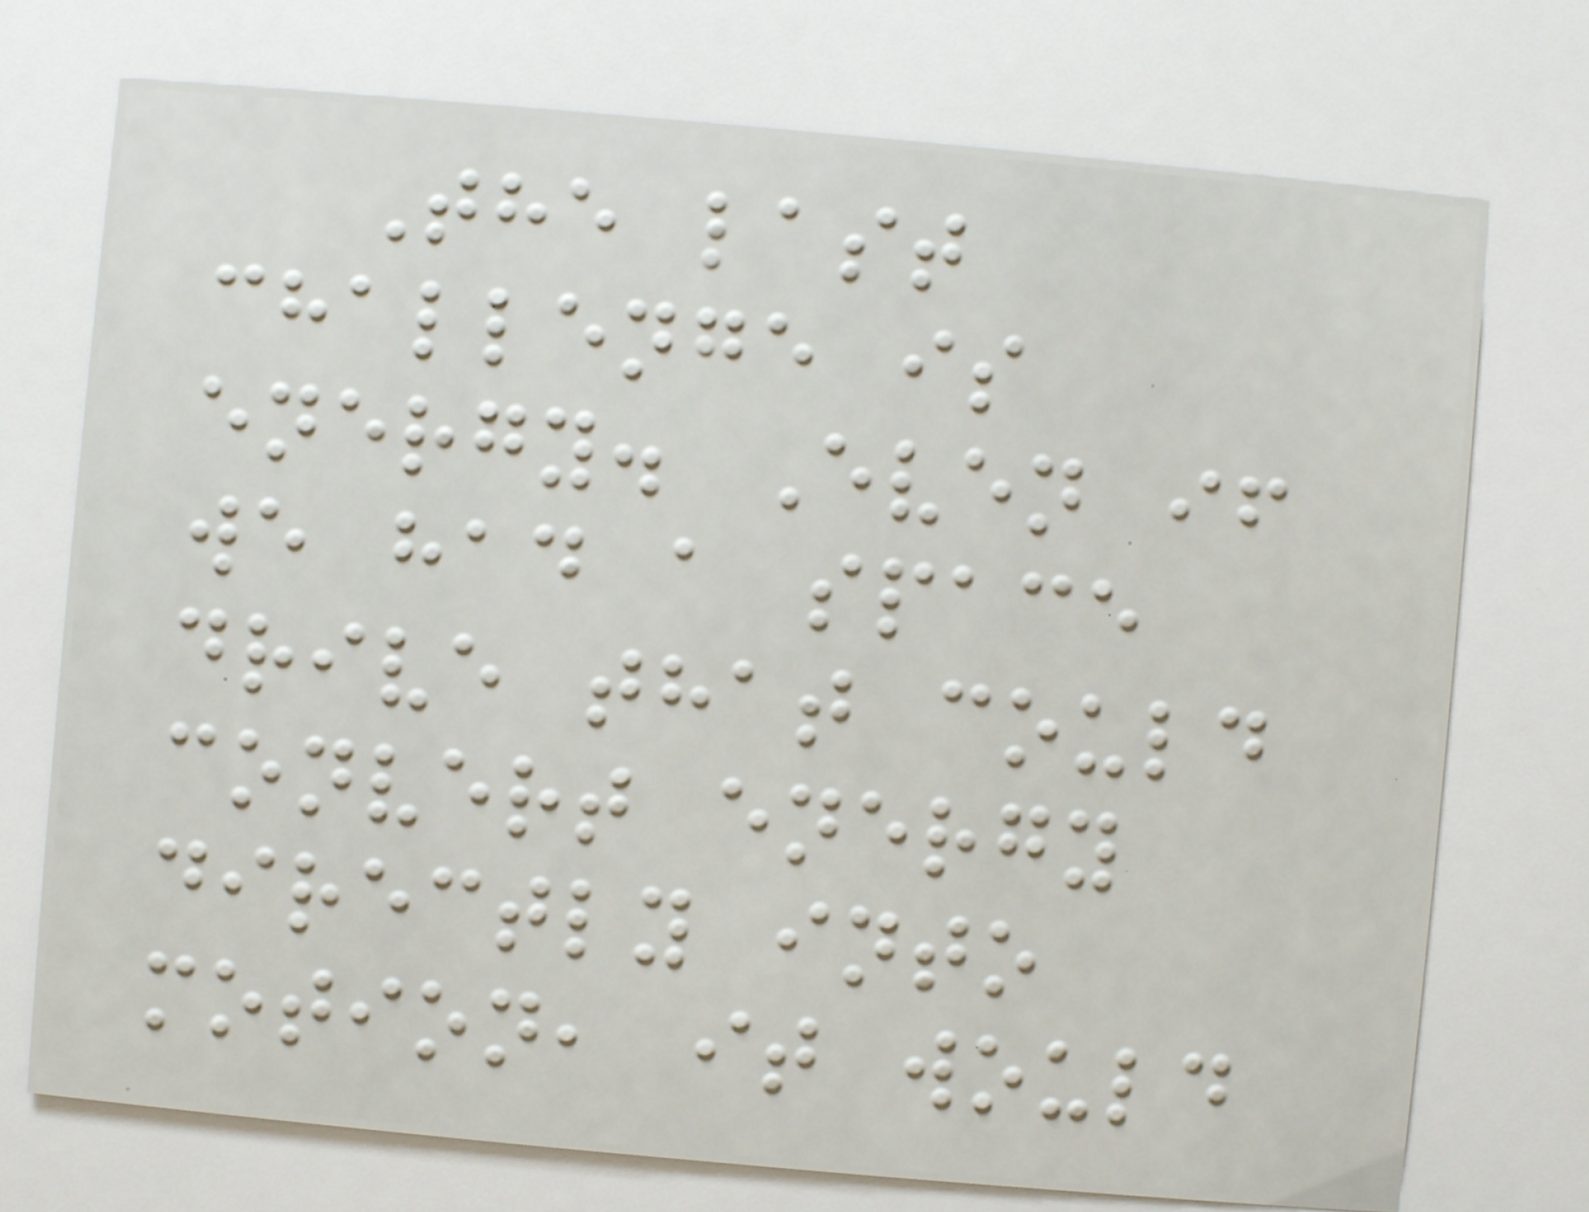The last
challenge is
energy. Even if
we had a space
drive that could
convert energy
directly into
motion, it would
